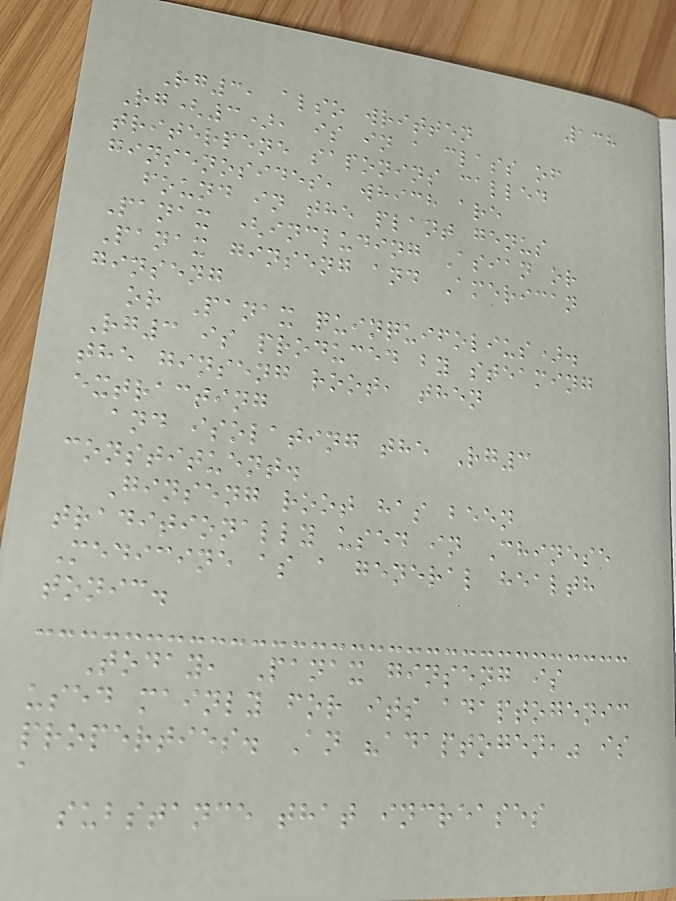138
Rg3, also written
Rg(3), is in a class of
triterpene saponins called
ginsenosides, which are
found in the plant genus
Panax (including Asian or
Panax ginseng and American
ginseng
or Panax quinquifolius).
Rg3 is produced by steaming
the ginseng root, then
extracting
and isolating the Rg3
constituent.
Ginseng root has been
traditionally used in Chinese
Medicine as a general health
tonic.
Today, Panax ginseng is
used mainly for its adaptogenic
properties. An "adaptogen," is
a
substance that increases
